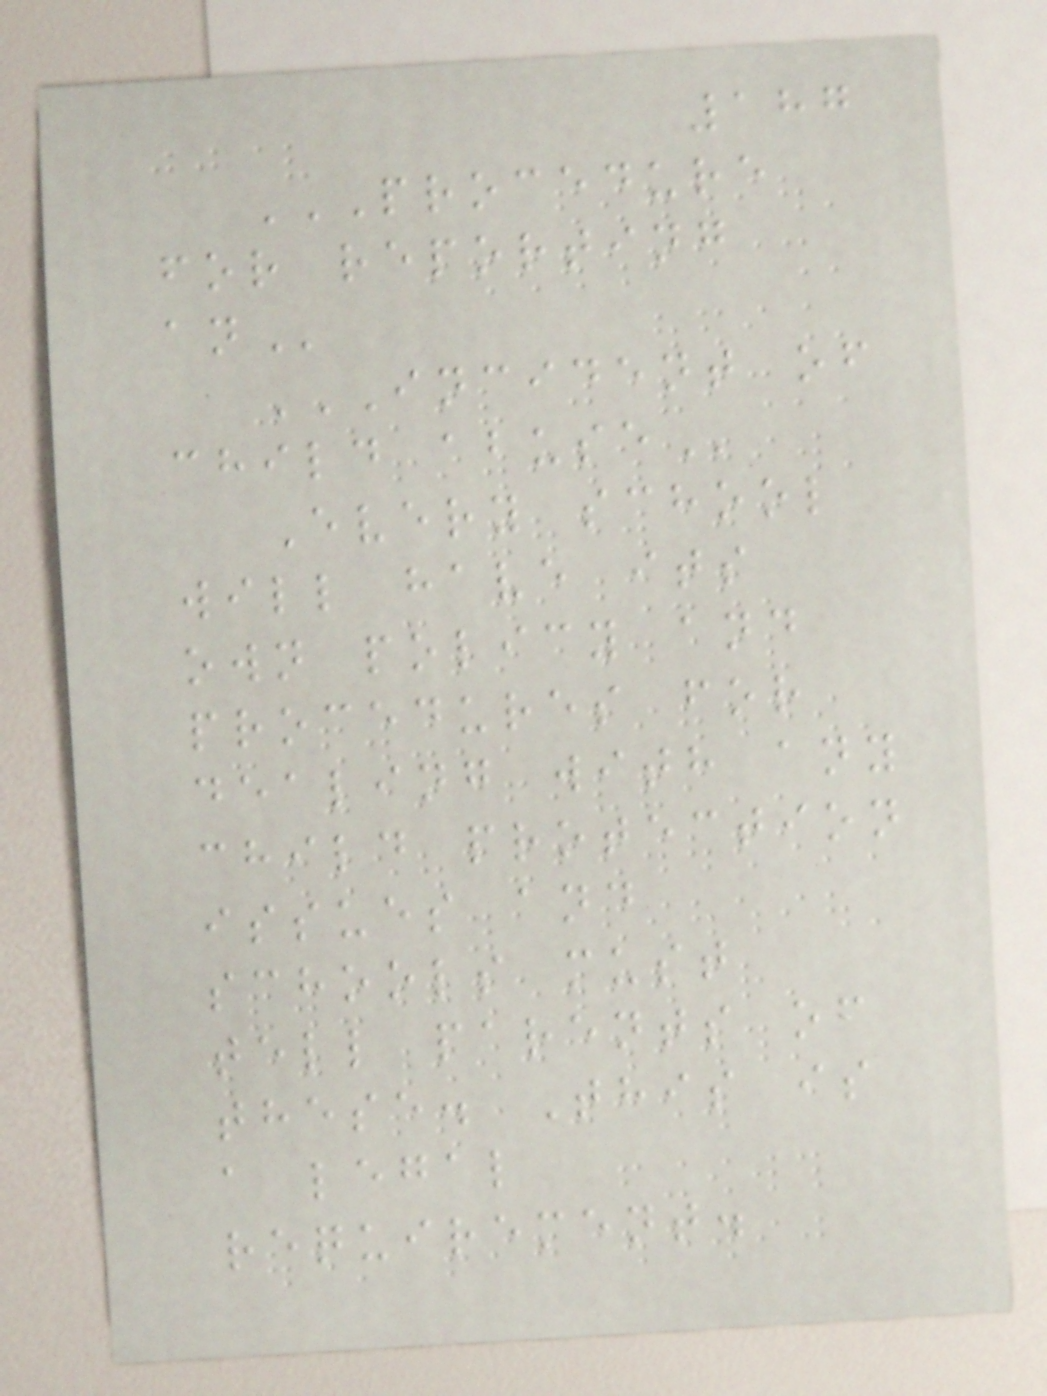187
PROCEDURE
FOR REPORTING
AN
INCIDENT OF
CHILD ABUSE
Every school
will have its
own policy and
procedures for
dealing with any
child protection
issues and
schools must
tell parents of
these. This is
a legal
requirement.
